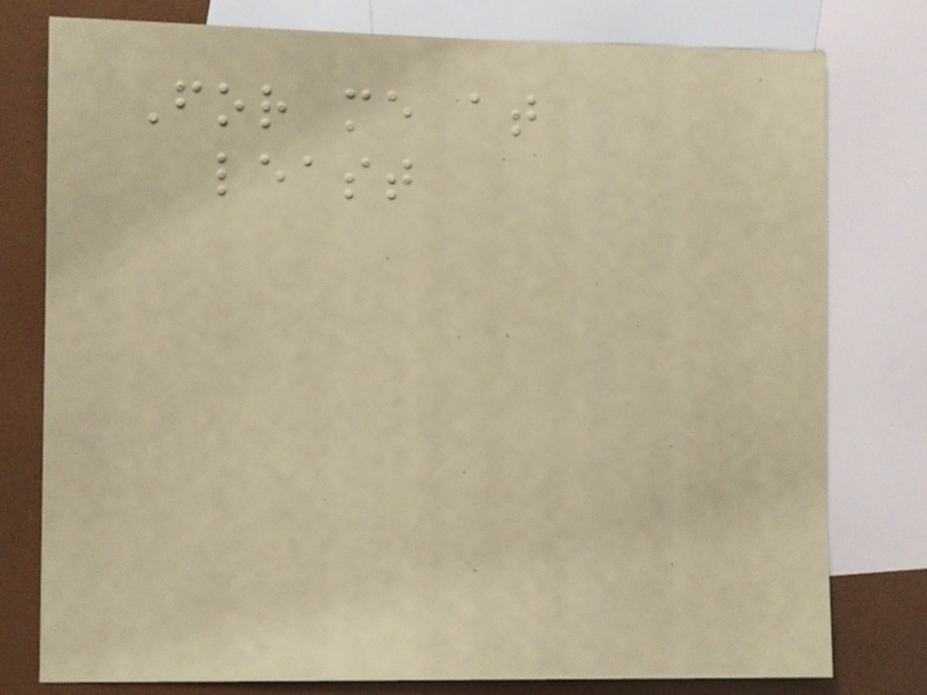For me at
least
